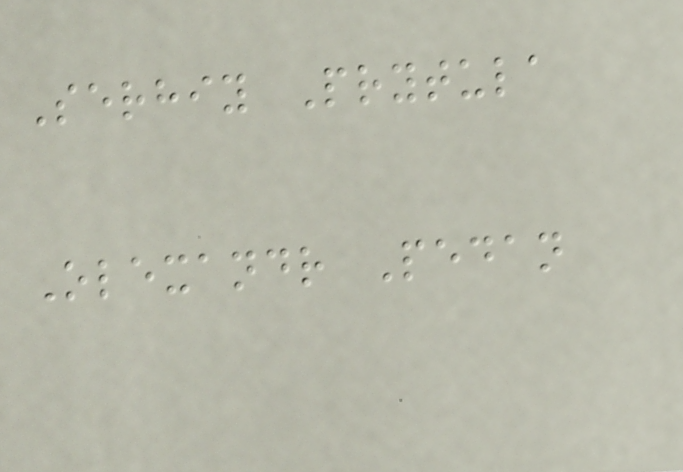Serhiy Prytula
Olexandr Pedan
